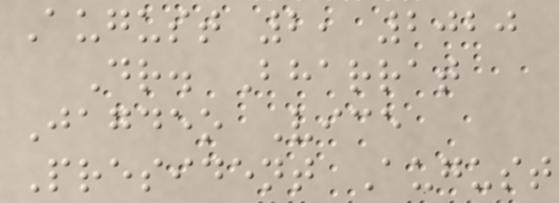August 2, 2020
Dr. Bharrat
Jagdeo Vice
President August
